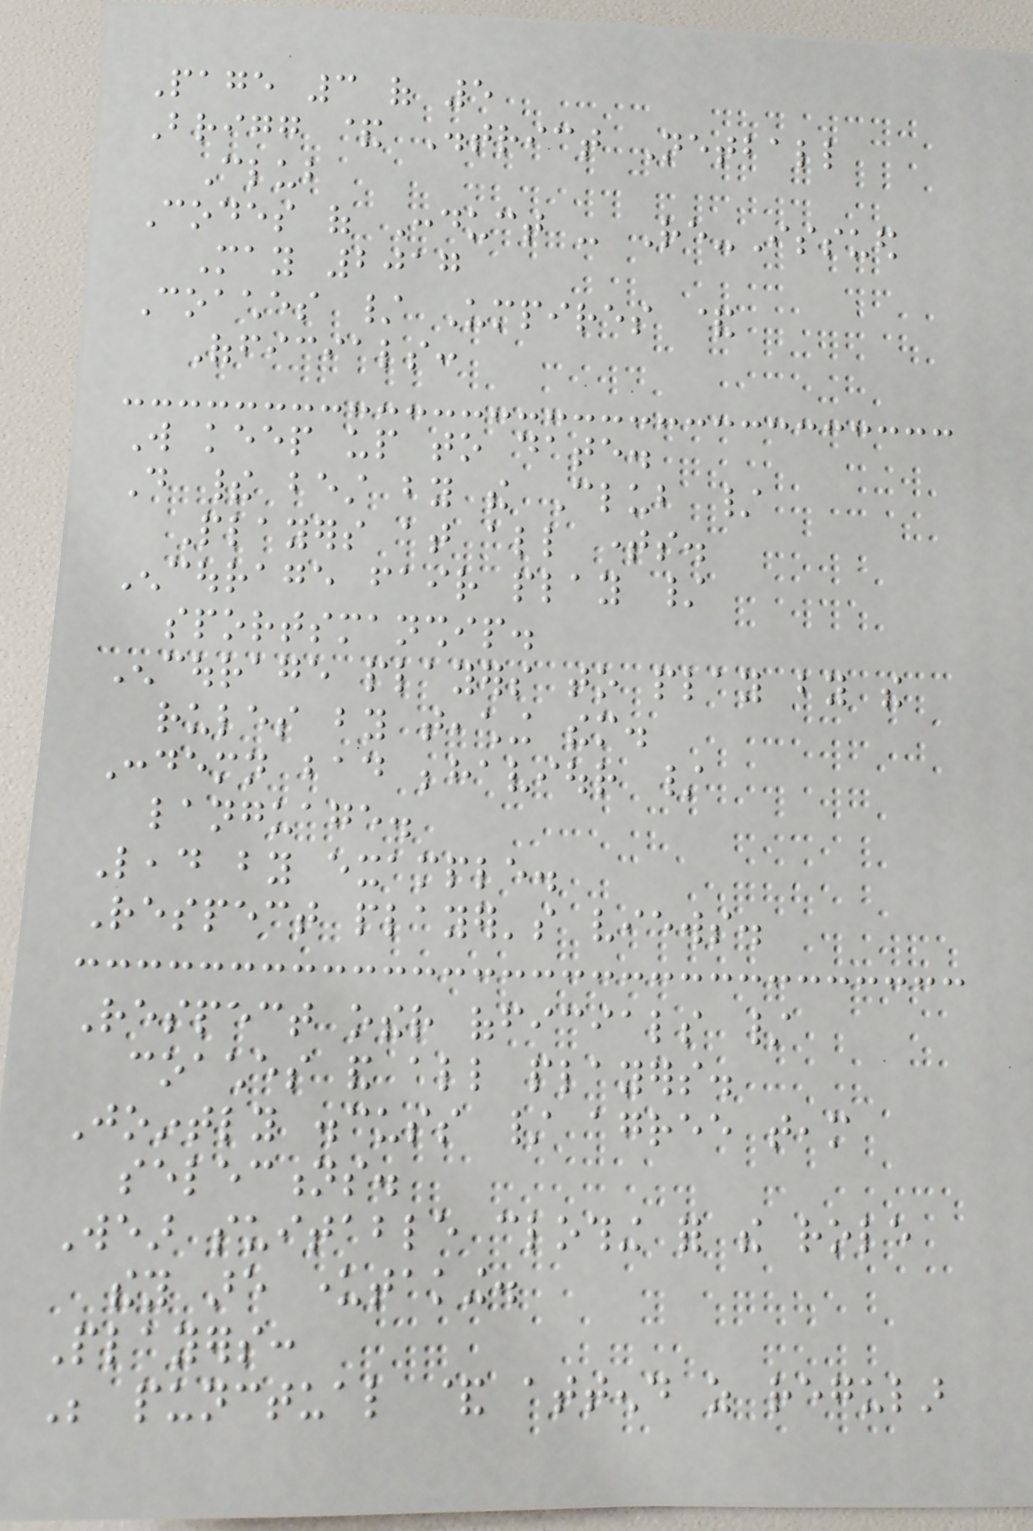Page 3 of 5
Brigg & District Netball
Club
Codes of Conduct - Re-Issued
May 2017
Coaches / Umpires &
Officials:
Will keep up to date.
Do their best by the Club /
Players at all times.
Encourage fair play /
sportsmanship.
Encourage players to play by the
rules by teaching them.
Condemn bad behaviour /
language.
Lead by example.
Respect player's views.
Respect other officials /
coaches and all players.
Jointly discuss / agree team
selections.
Wear suitable clothing for the role
they are undertaking.
Players:
Be punctual & attend as regular
